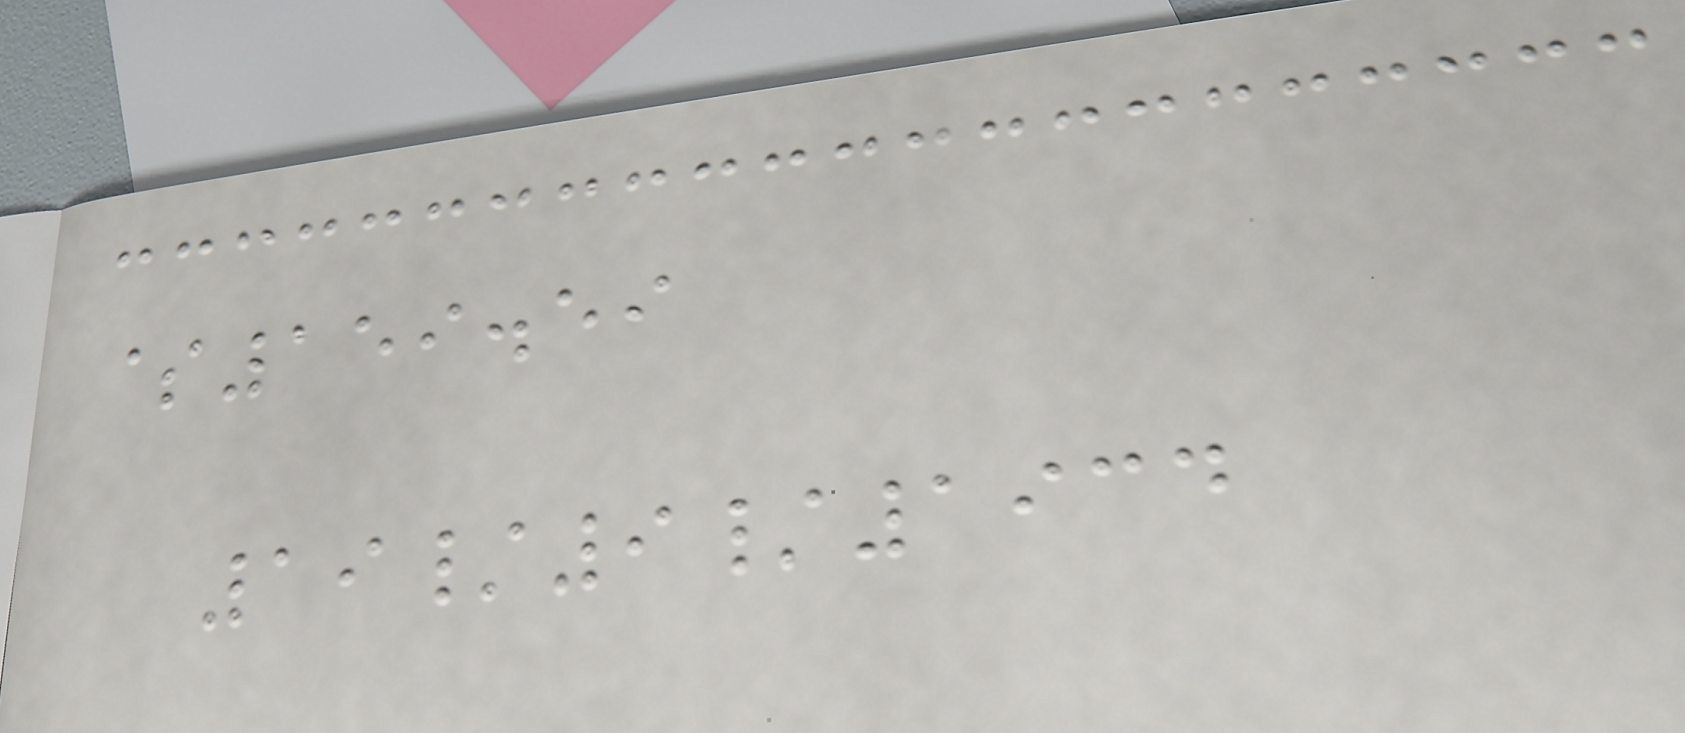$159.59
19/9/1934
